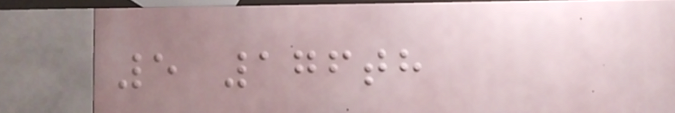5 176th
